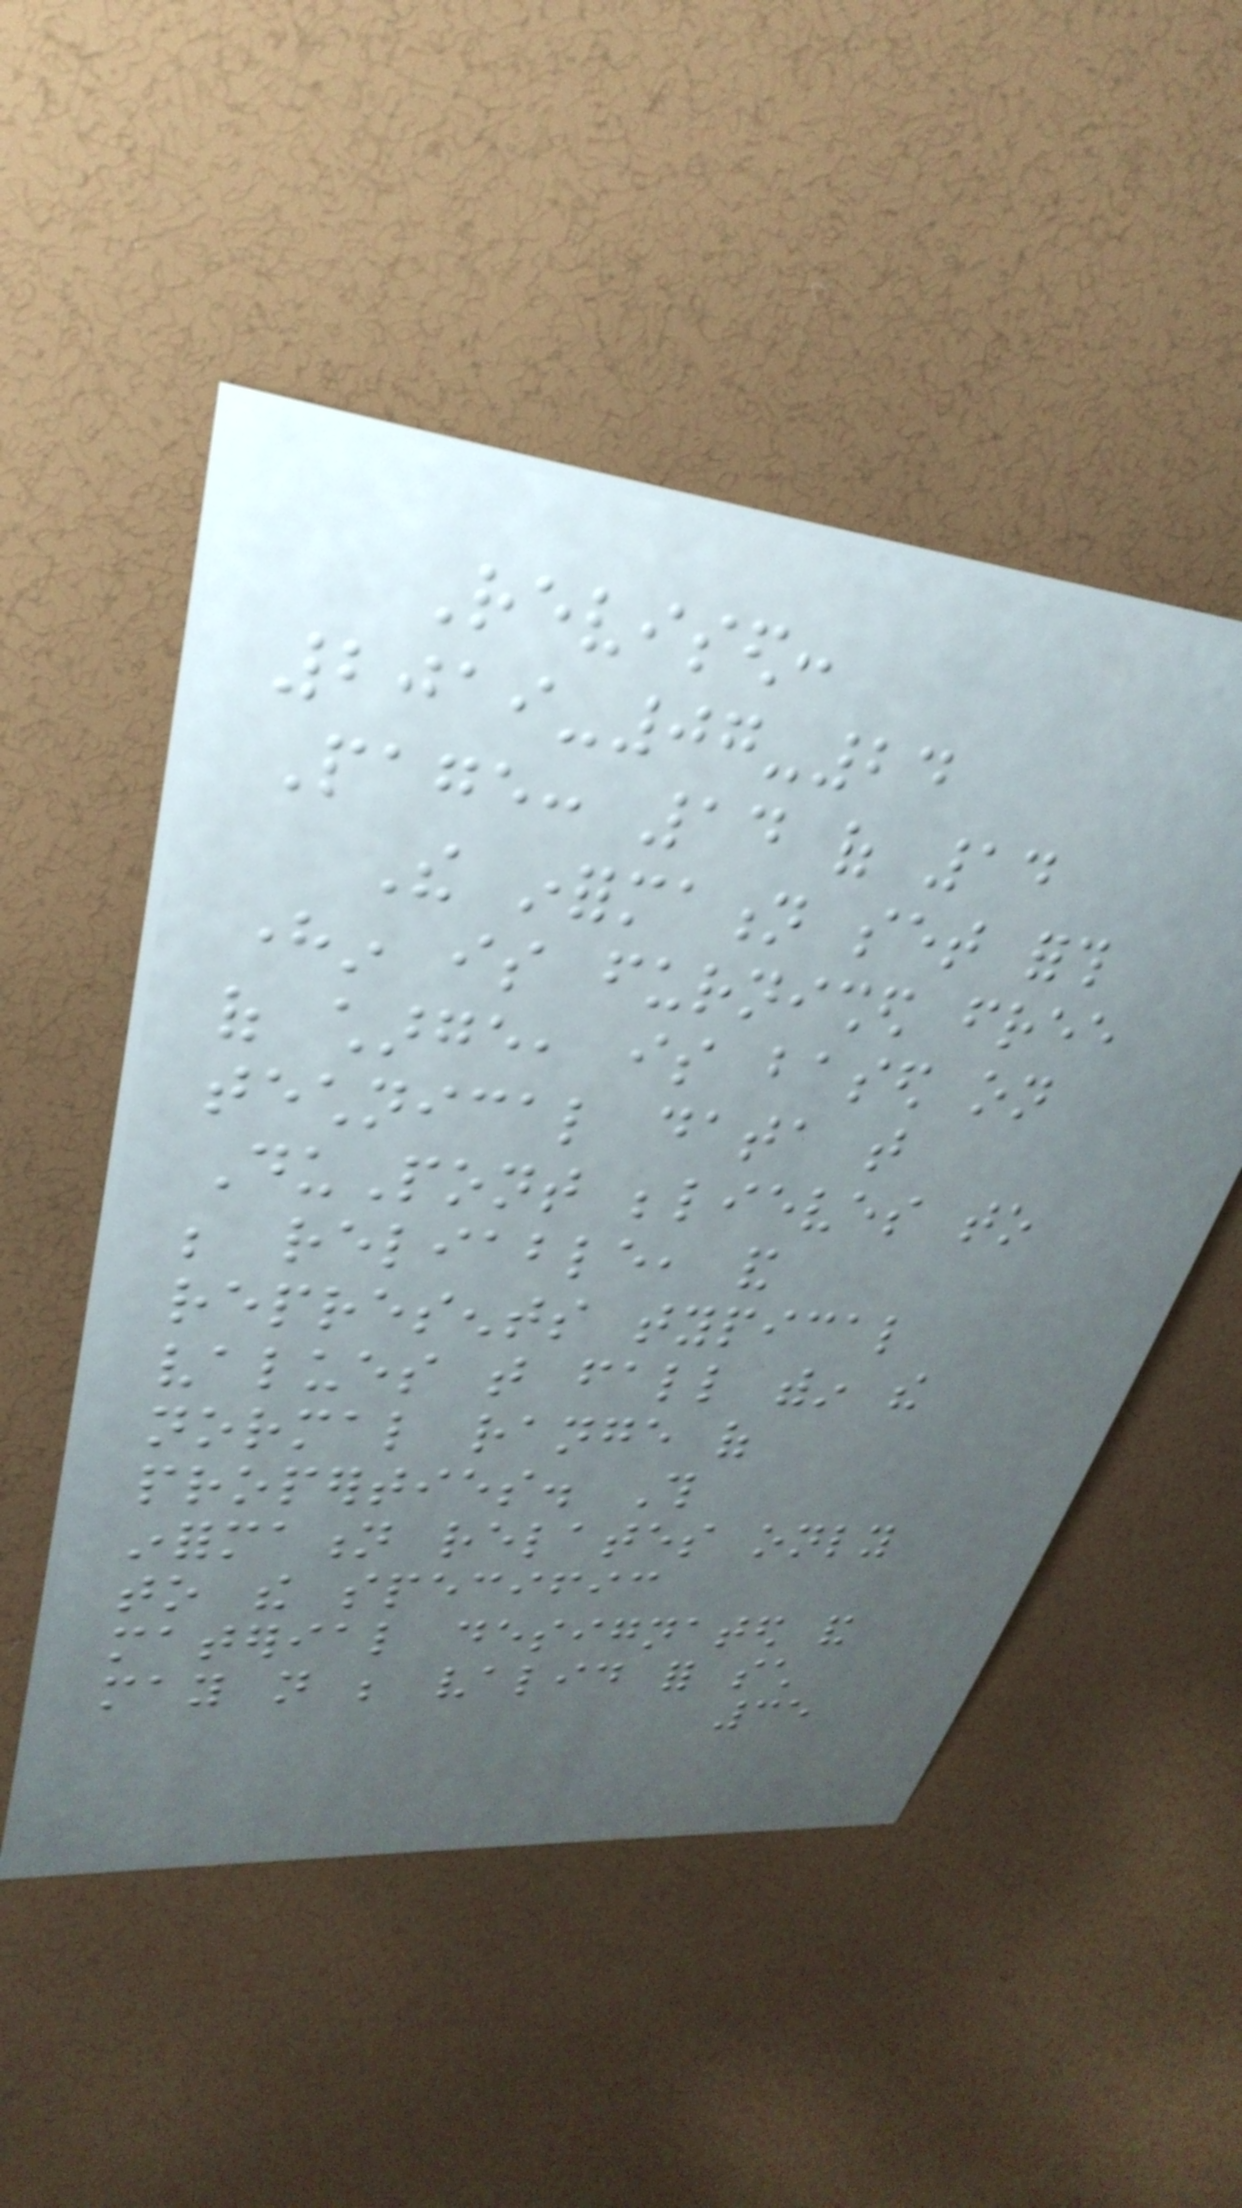Revised:
2019-07-24
Page: 14 of 14
The information set forth
herein is furnished free
of charge, is based on
technical data that
DuPont believes to
be reliable, and
represents typical
values that fall within the
normal range of
properties. This
information relates only
to the specific
material designated and
may not be valid for such
35
